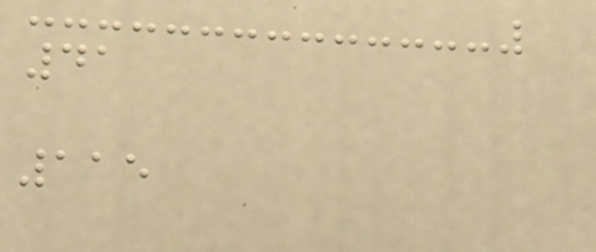41
115
